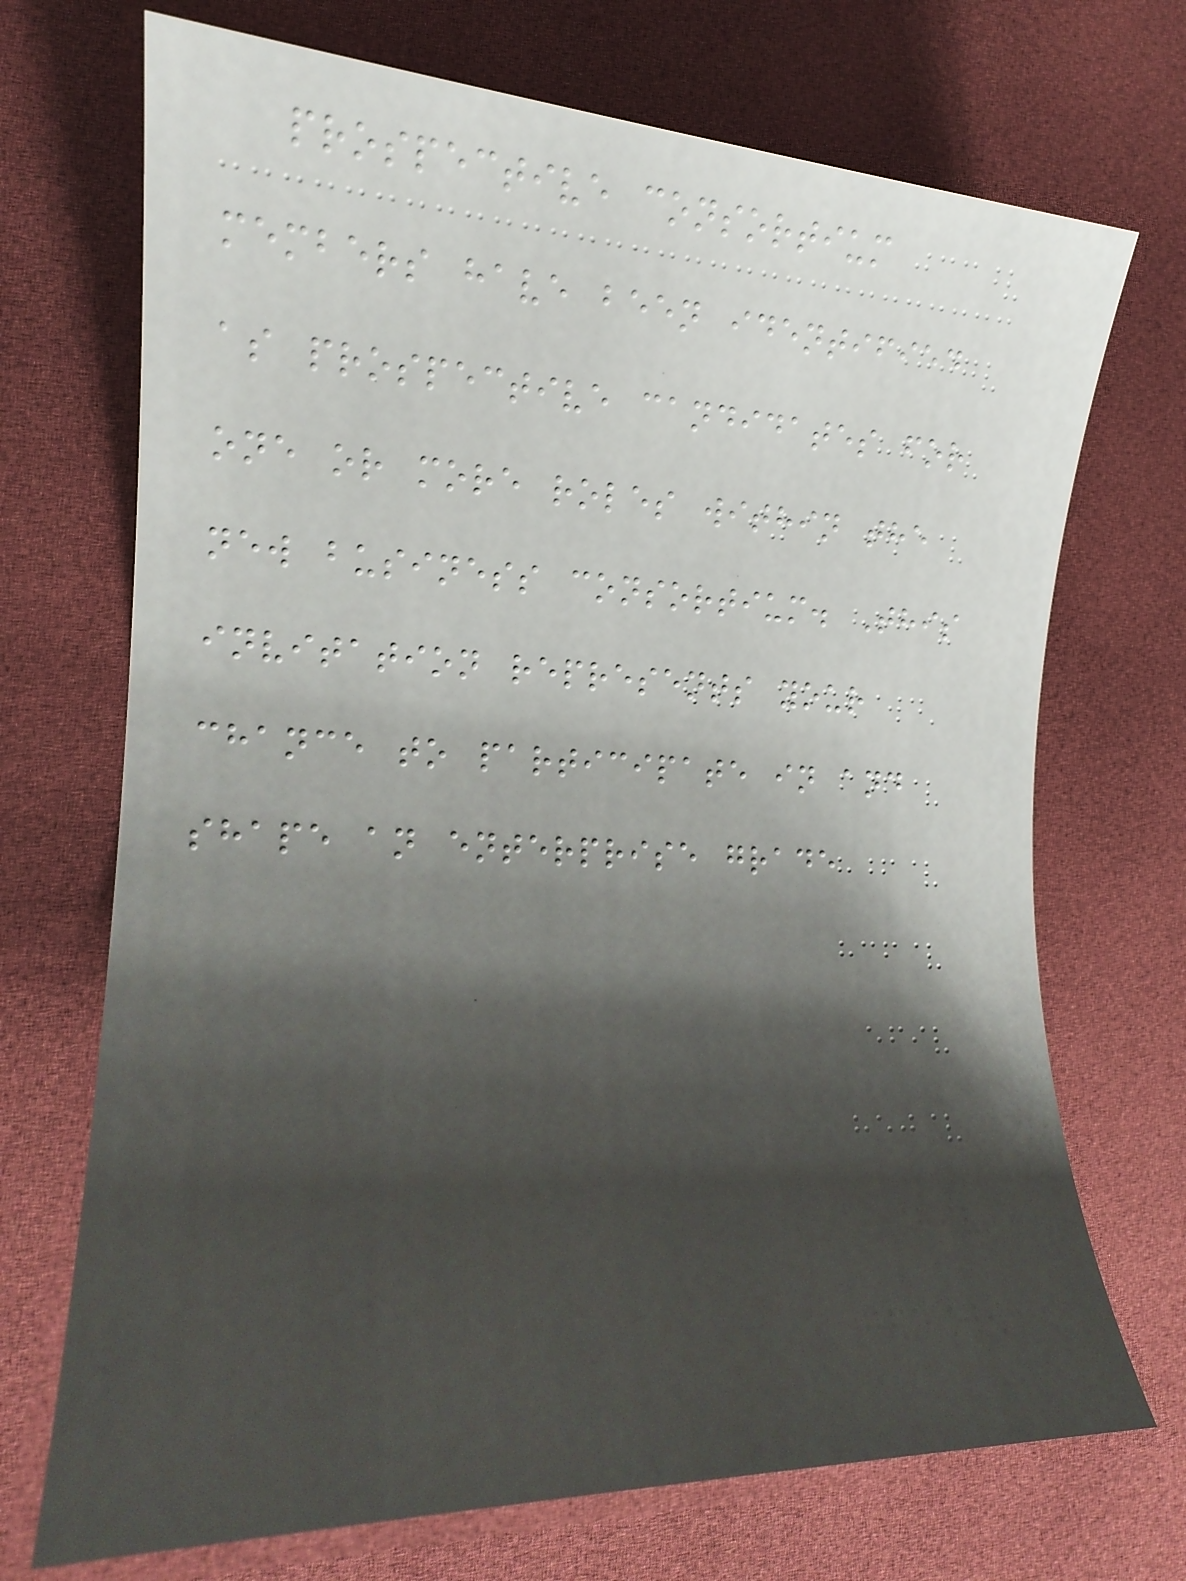prospective consortium
members have been identified
as prospective candidates for
one or more roles within the
new business consortium. This
invitation represents your
chance to participate in and
shape an enterprise grade
